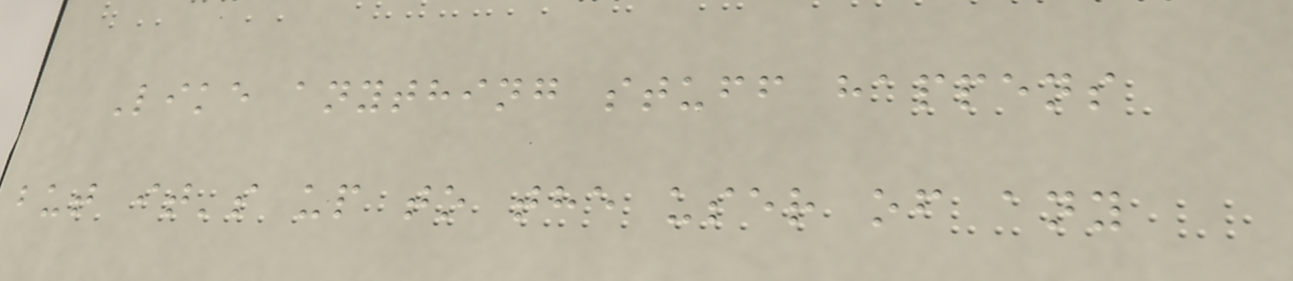Like anything stuff happens
but it's up to the user of any
